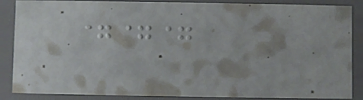===
